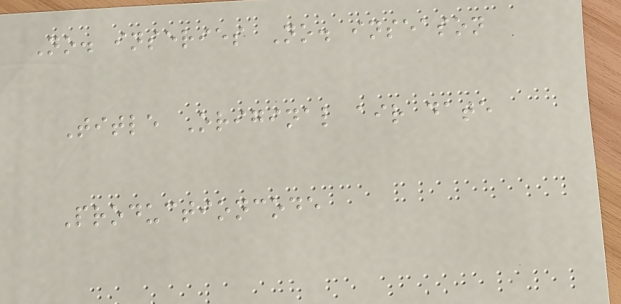No. inseries No. inseason
Title Original air date
Productioncode
